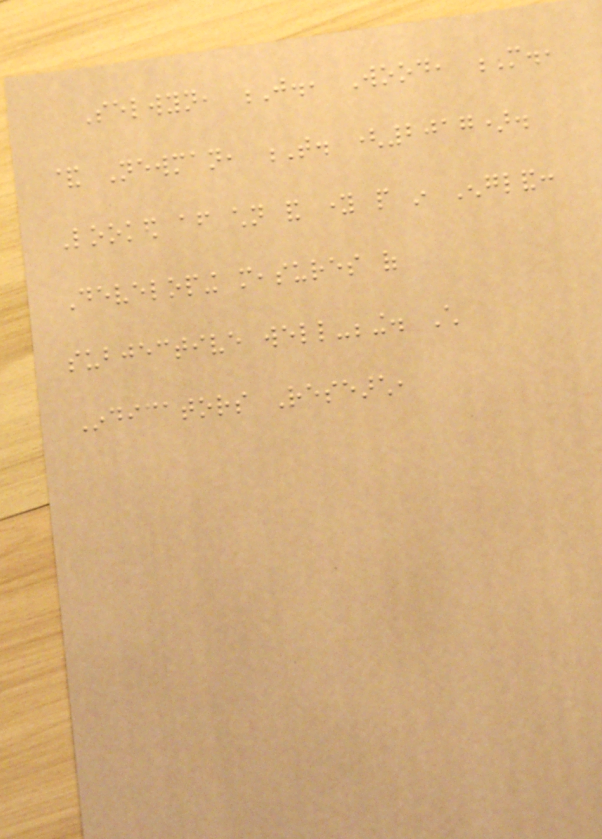Selwyn, J., Wood, M.,
& Newman, T. (2017).
Looked after children and young people in England:
Developing measures of
subjective well-being. Child
Indicators Research,
